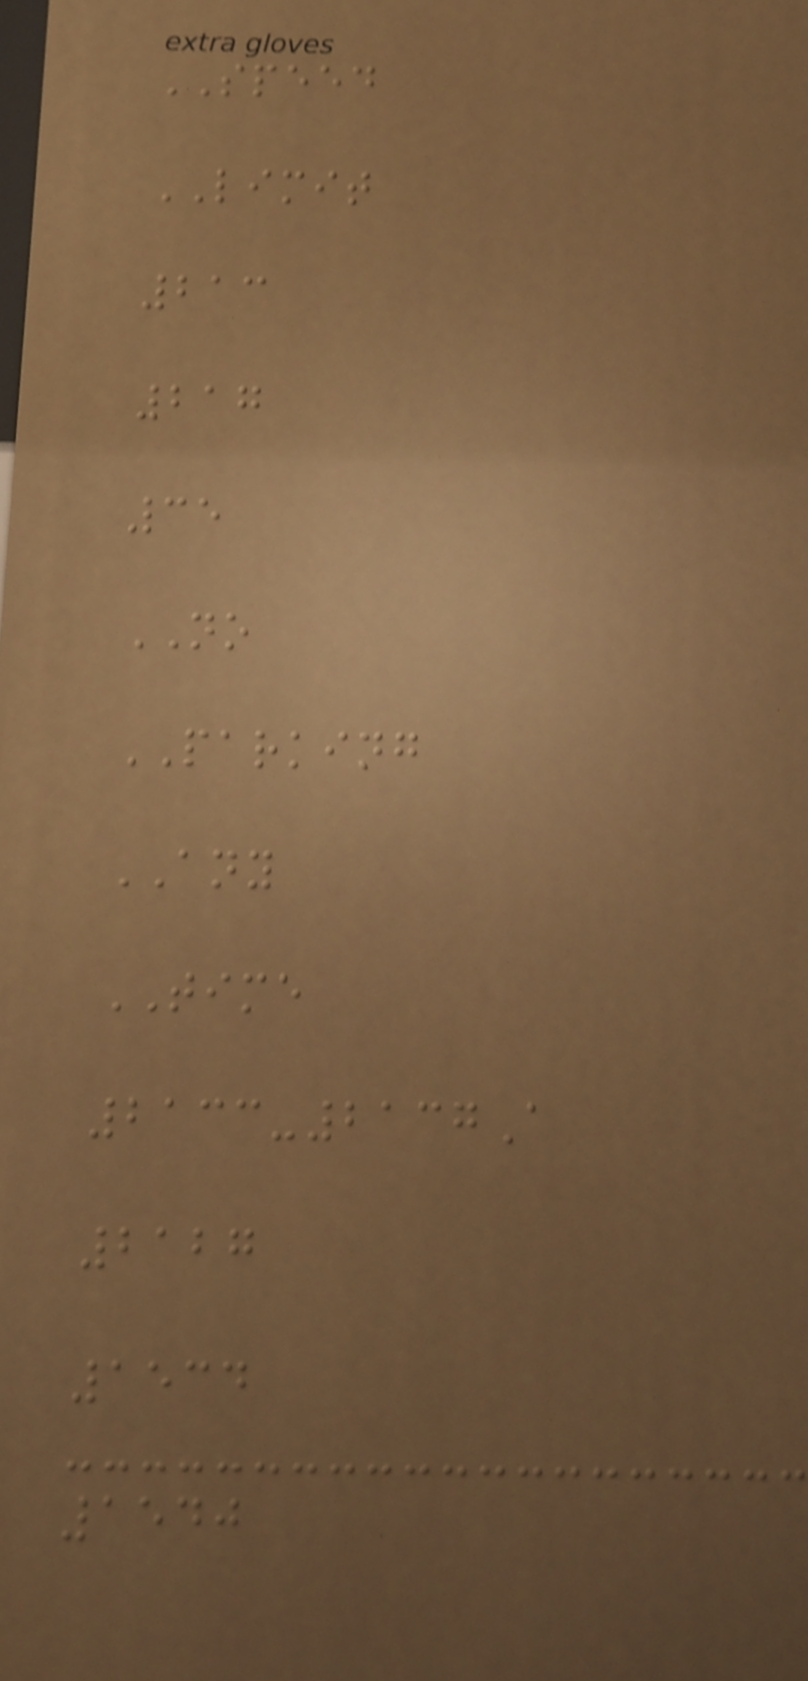SPEED
LIMIT
213
217
35
NO
PARKING
ANY
TIME
2133-2137A
2127
1534
1540
